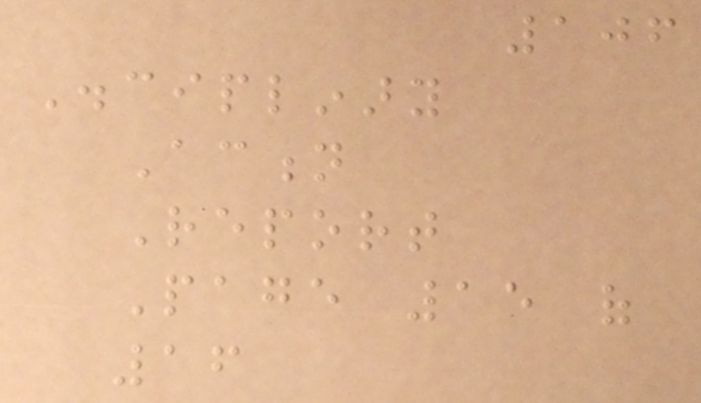106
Disciplinary
Action
Report
Page 15 of
16
